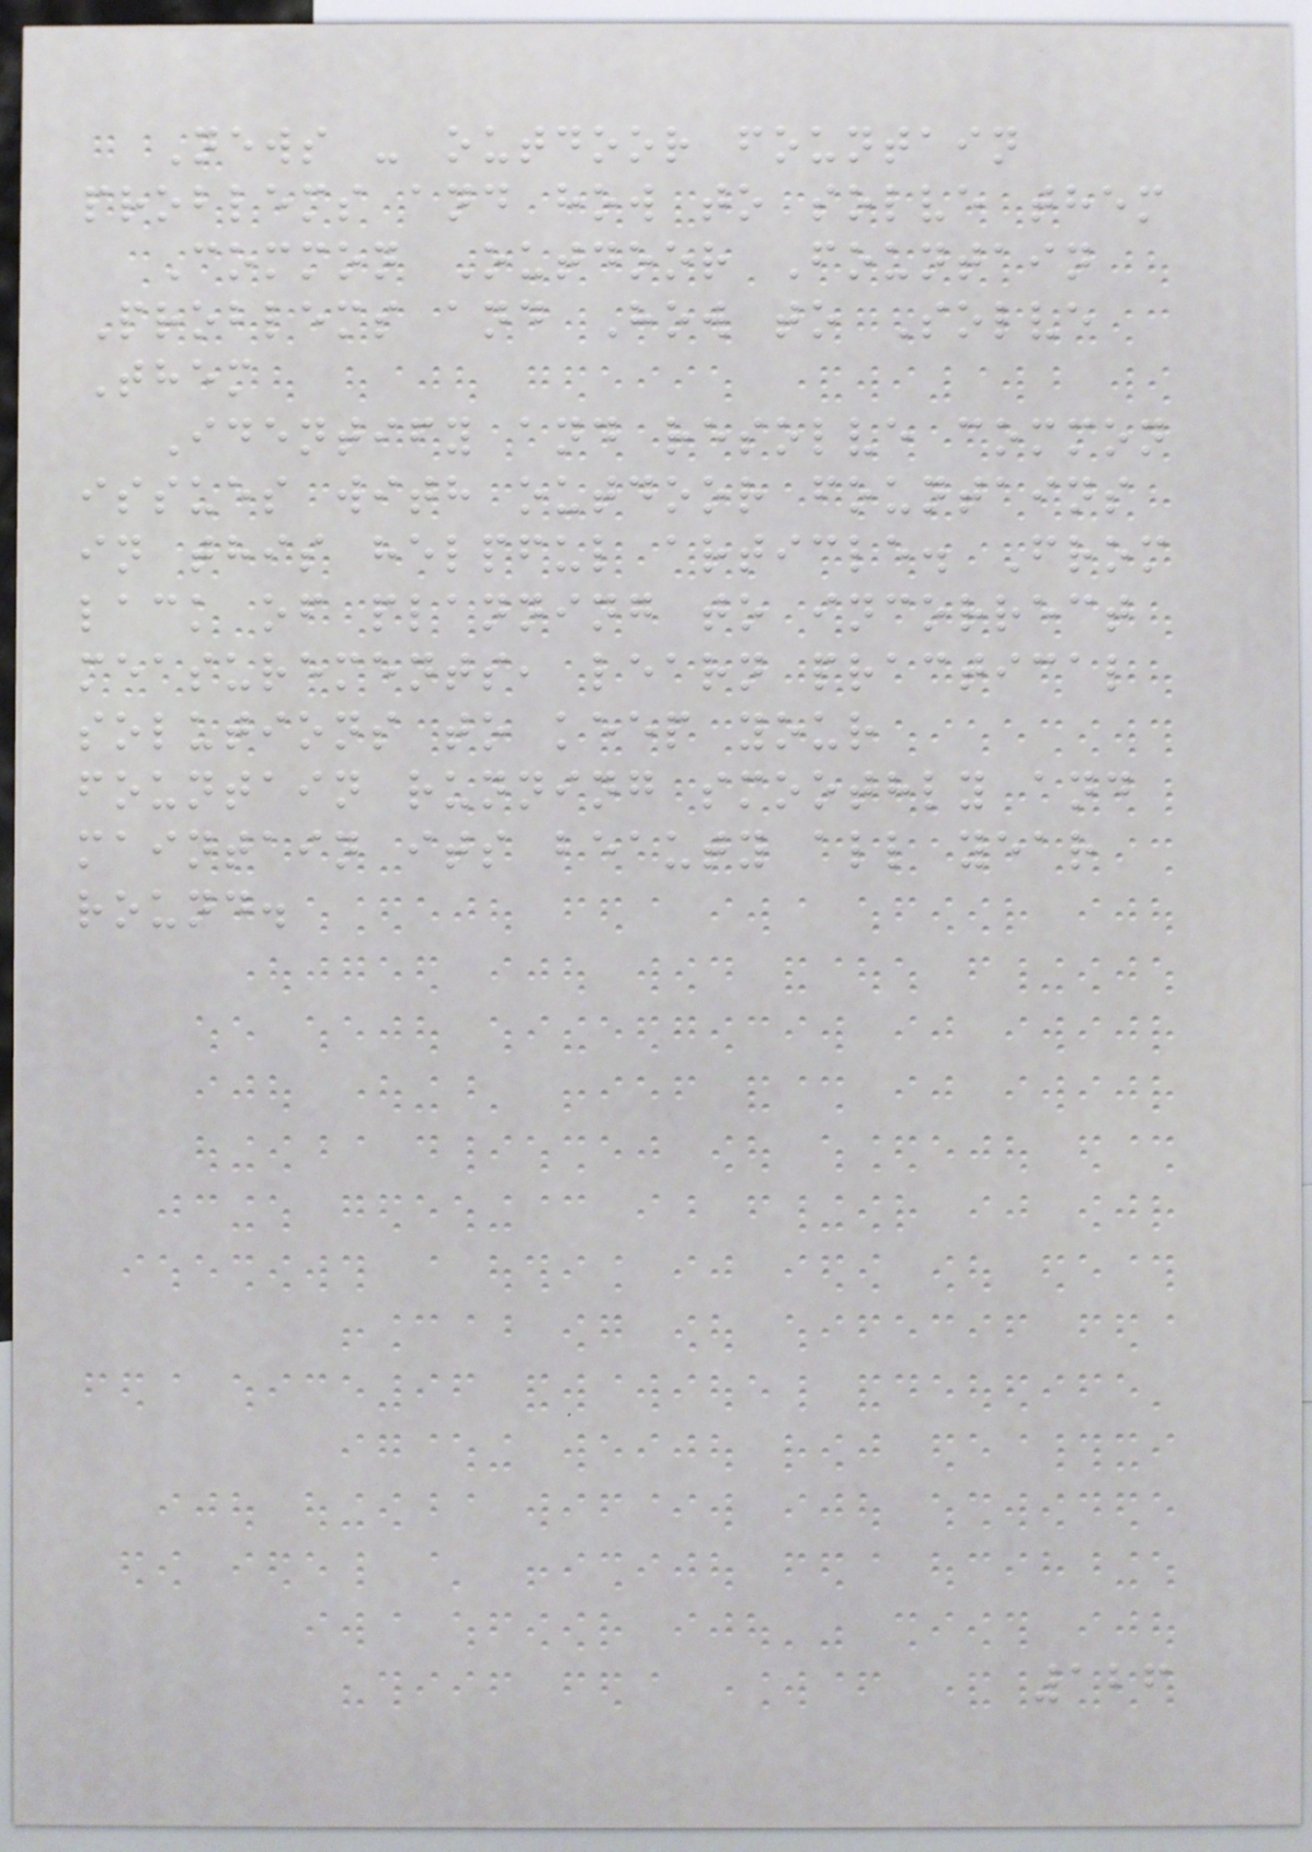News - outdoor fountain
problems and how to solve them
Common Outdoor Fountain
Problems and How to Solve
Them
Identify and resolve common
issues with outdoor fountains
in this helpful article. From
lack of planning to incorrect
measurements, learn practical
solutions to keep your
fountain running smoothly and
maintain its beauty all year
round.
126
